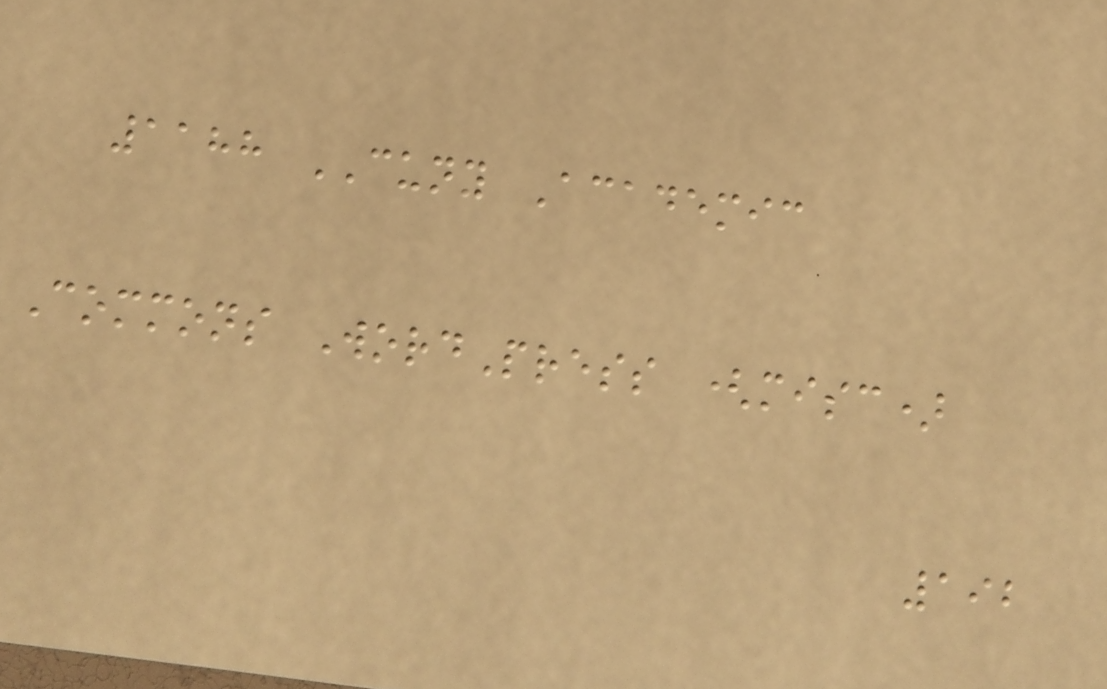1188 CUNY Academic
Commons WordPress (misc)
192
